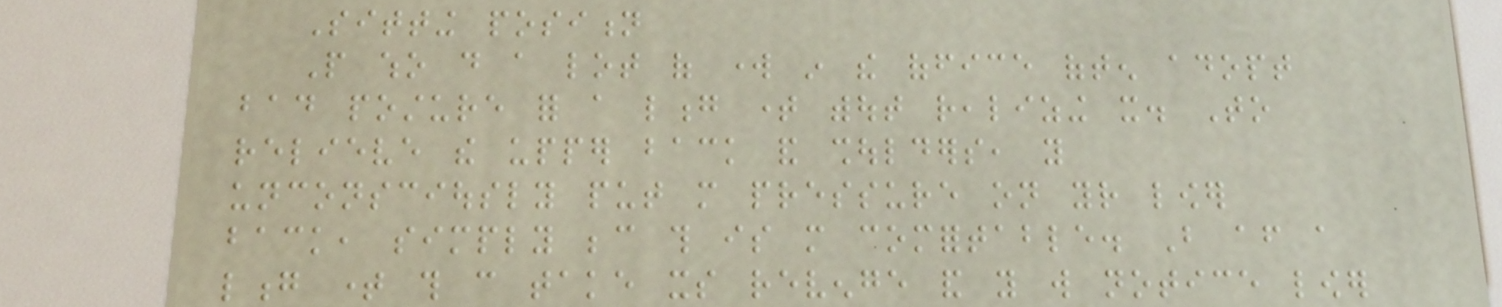Sitting position
People who do a lot of work in the office often adopt
bad posture for a long time without realizing it. To
relieve the upper back and shoulders, you
unconsciously put more pressure on your lower
back, simply because this is more comfortable. But after a
long time this can take its revenge and you will notice lower
